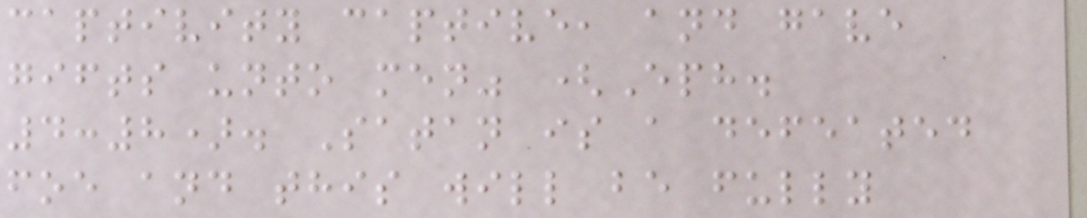captivity captive, and gave
gifts unto men" (Eph.
4:8). Satan is a defeated
foe and this will be fully
